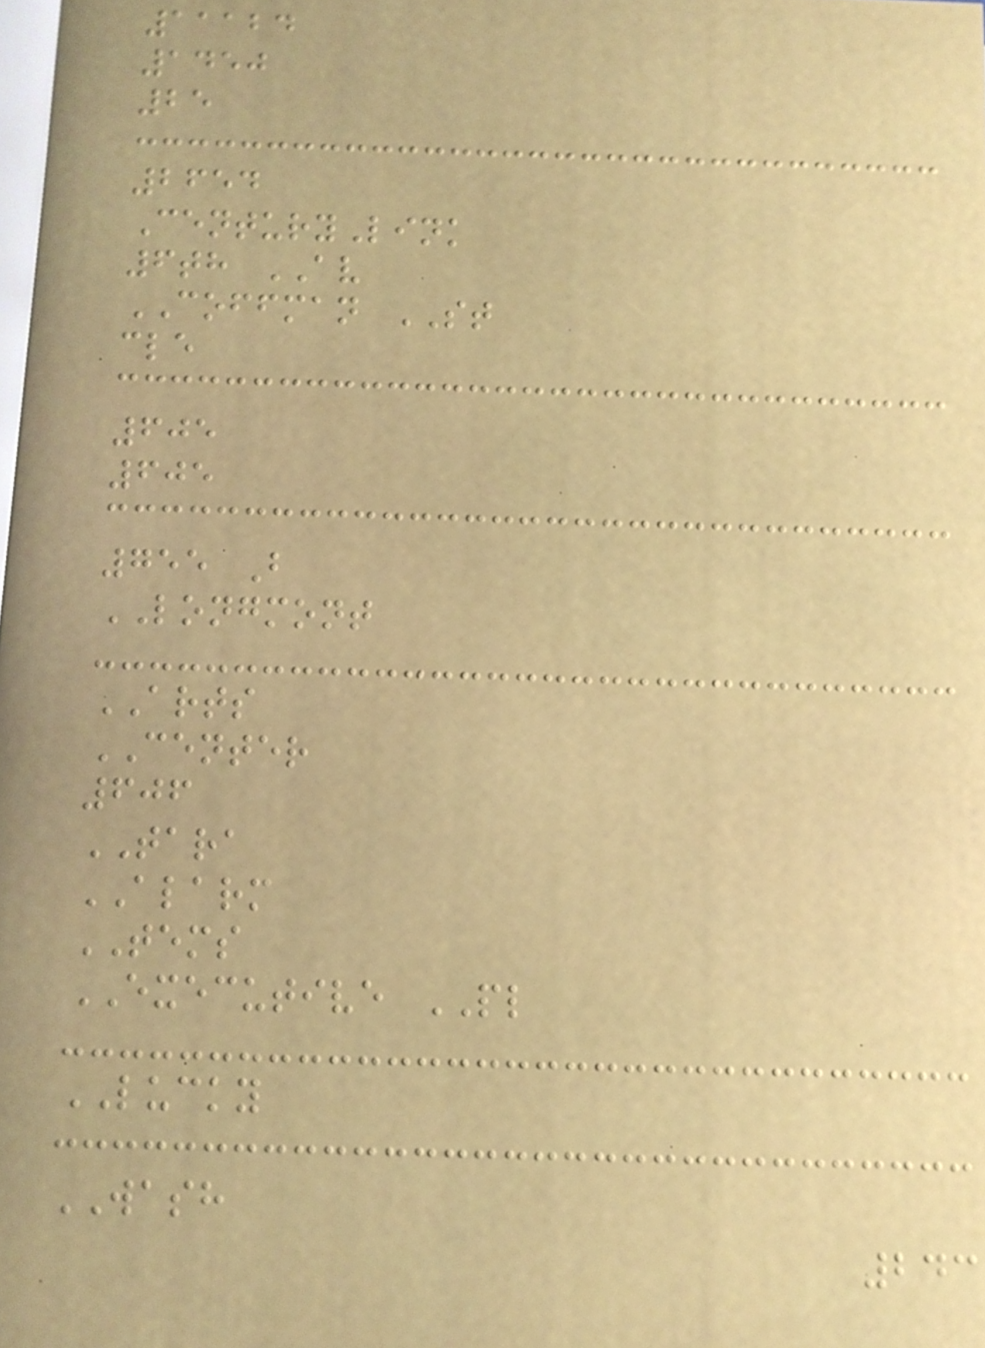11124
1450
25
2654
CenturyLink
6th AV
COFFMAN ST
cle
605
605
755 B
LONGMONT
ARTS
CENTER
606
TARA
ALARM
TEMS
EXECUTIVE PL
LUCKY
WASH
243
